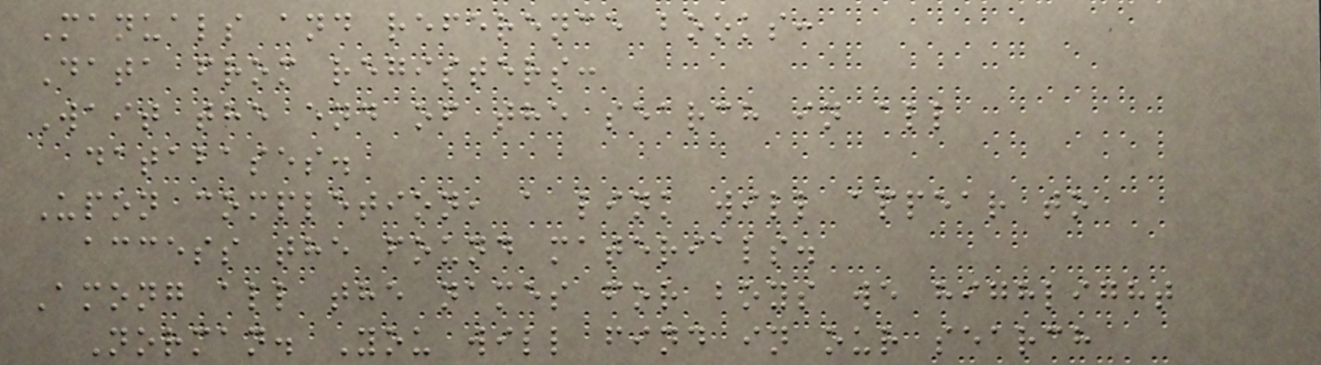Manuals and reference books:
Data from registers:
Wait the end of the search in all
databases.
Upon completion, a link will appear to
access the found materials.
Among all the names for boys we highlight
Norman. You will find in our search
